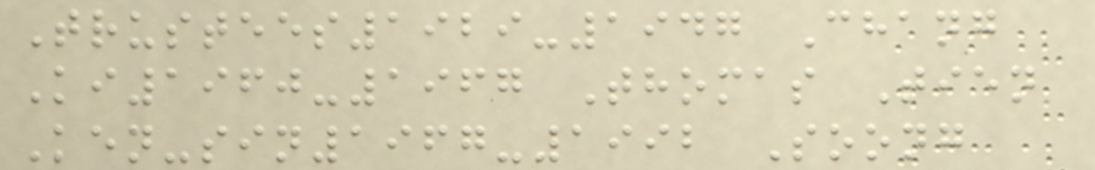Trustees1929-1947 Chang
Ki1960-1967 Thomas Tien
Ken-sin1967-1992 Soong
